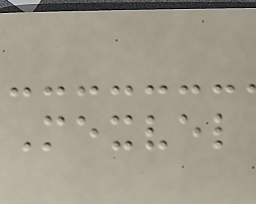Mexvel
